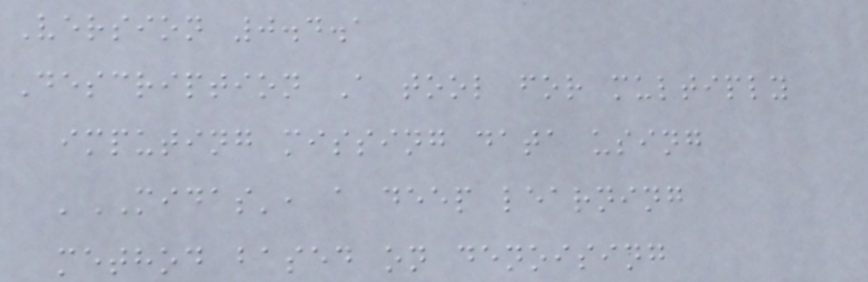Version 0.4.1
Description A tool for multiply
imputing missing data using
'MIDAS', a deep learning
method based on denoising
